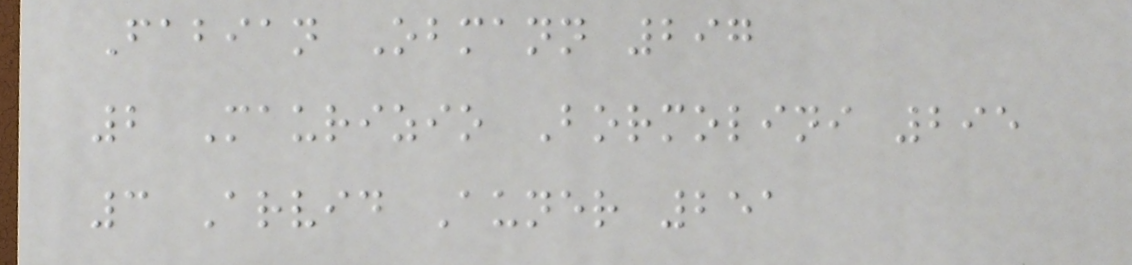Fabian Obmann 297
2 Maurizio Bormolini 295
3 Arvid Auner 251
